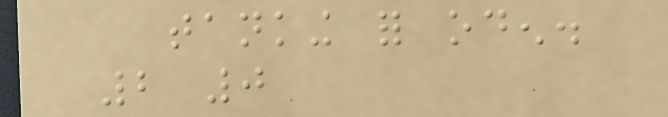tanking for oden.
2 0
